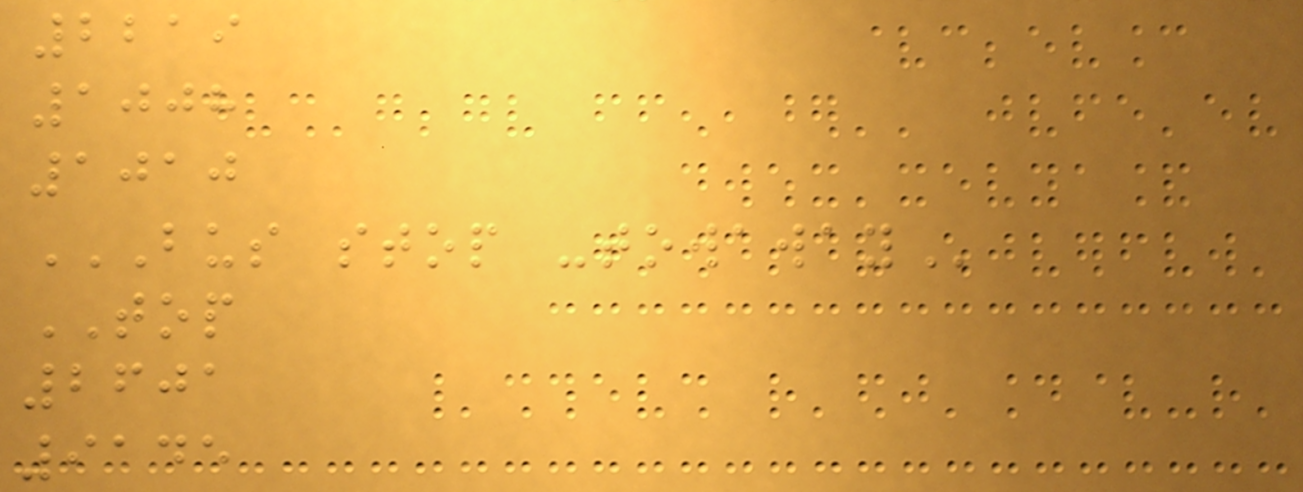2219
1008
1010
BUS STOP -TOWAWAY
TOP
2601
9145
